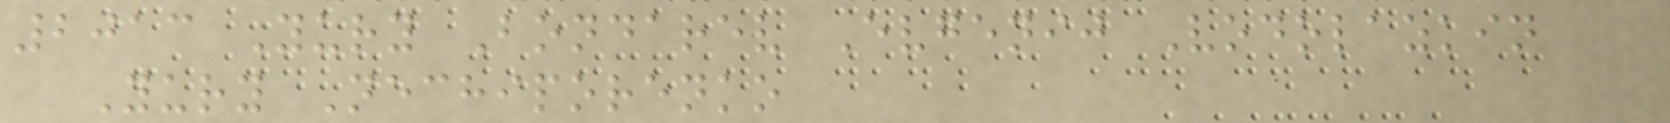2013 Yury Bondarev Evgenij Vodolazkin
Yury Nechiporenko
